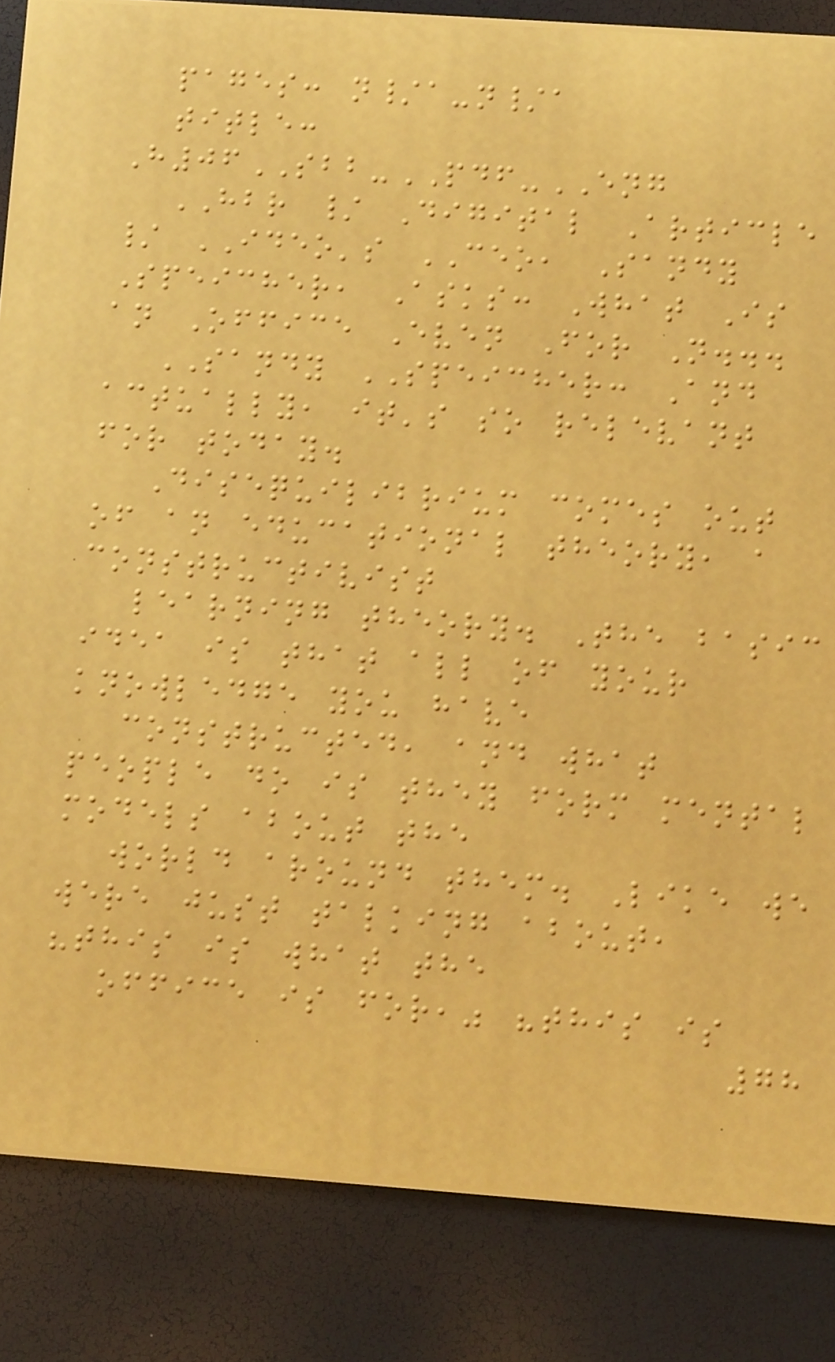pages: n/a-n/a
title:
H06SBB-PDF-ENG
HBR / Digital Article
/ IDEO's CEO, Sandy
Speicher, Asks: What Is
an Office Even For N...
SANDY SPEICHER: And
actually, it's so relevant
for today.
Disequilibrium comes out
of an educational theory, a
constructivist
learning theory. The basic
idea is that all of your
knowledge you have
constructed, and what
people do is they form mental
models about the
world around them. Like we
were just talking about,
"this is what the
office is for," "this is
78
